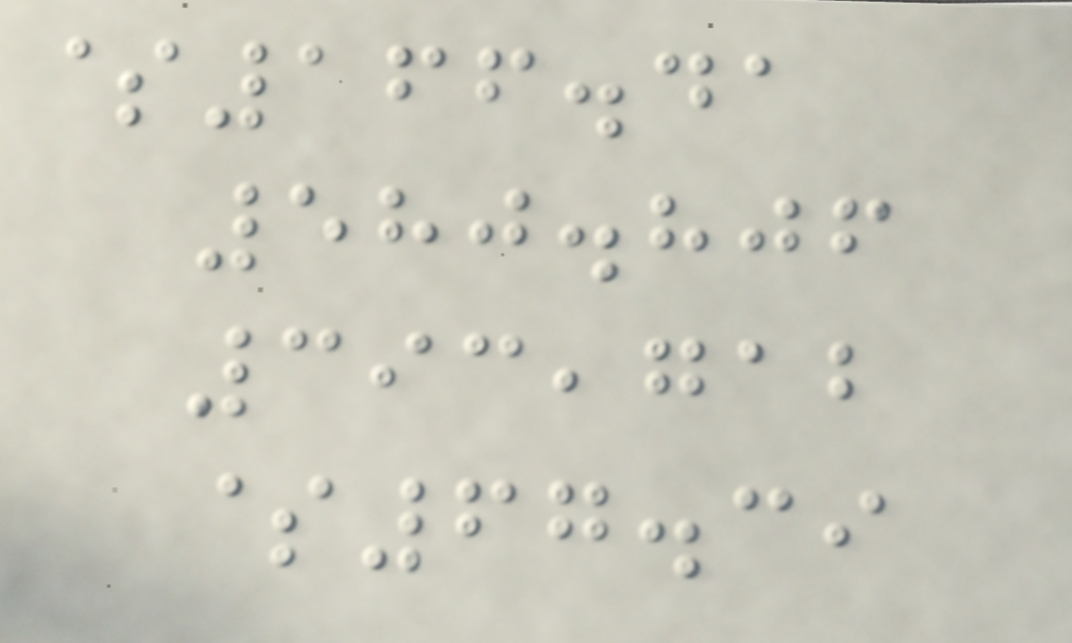$166.41
580.806
393,712
$67.39
